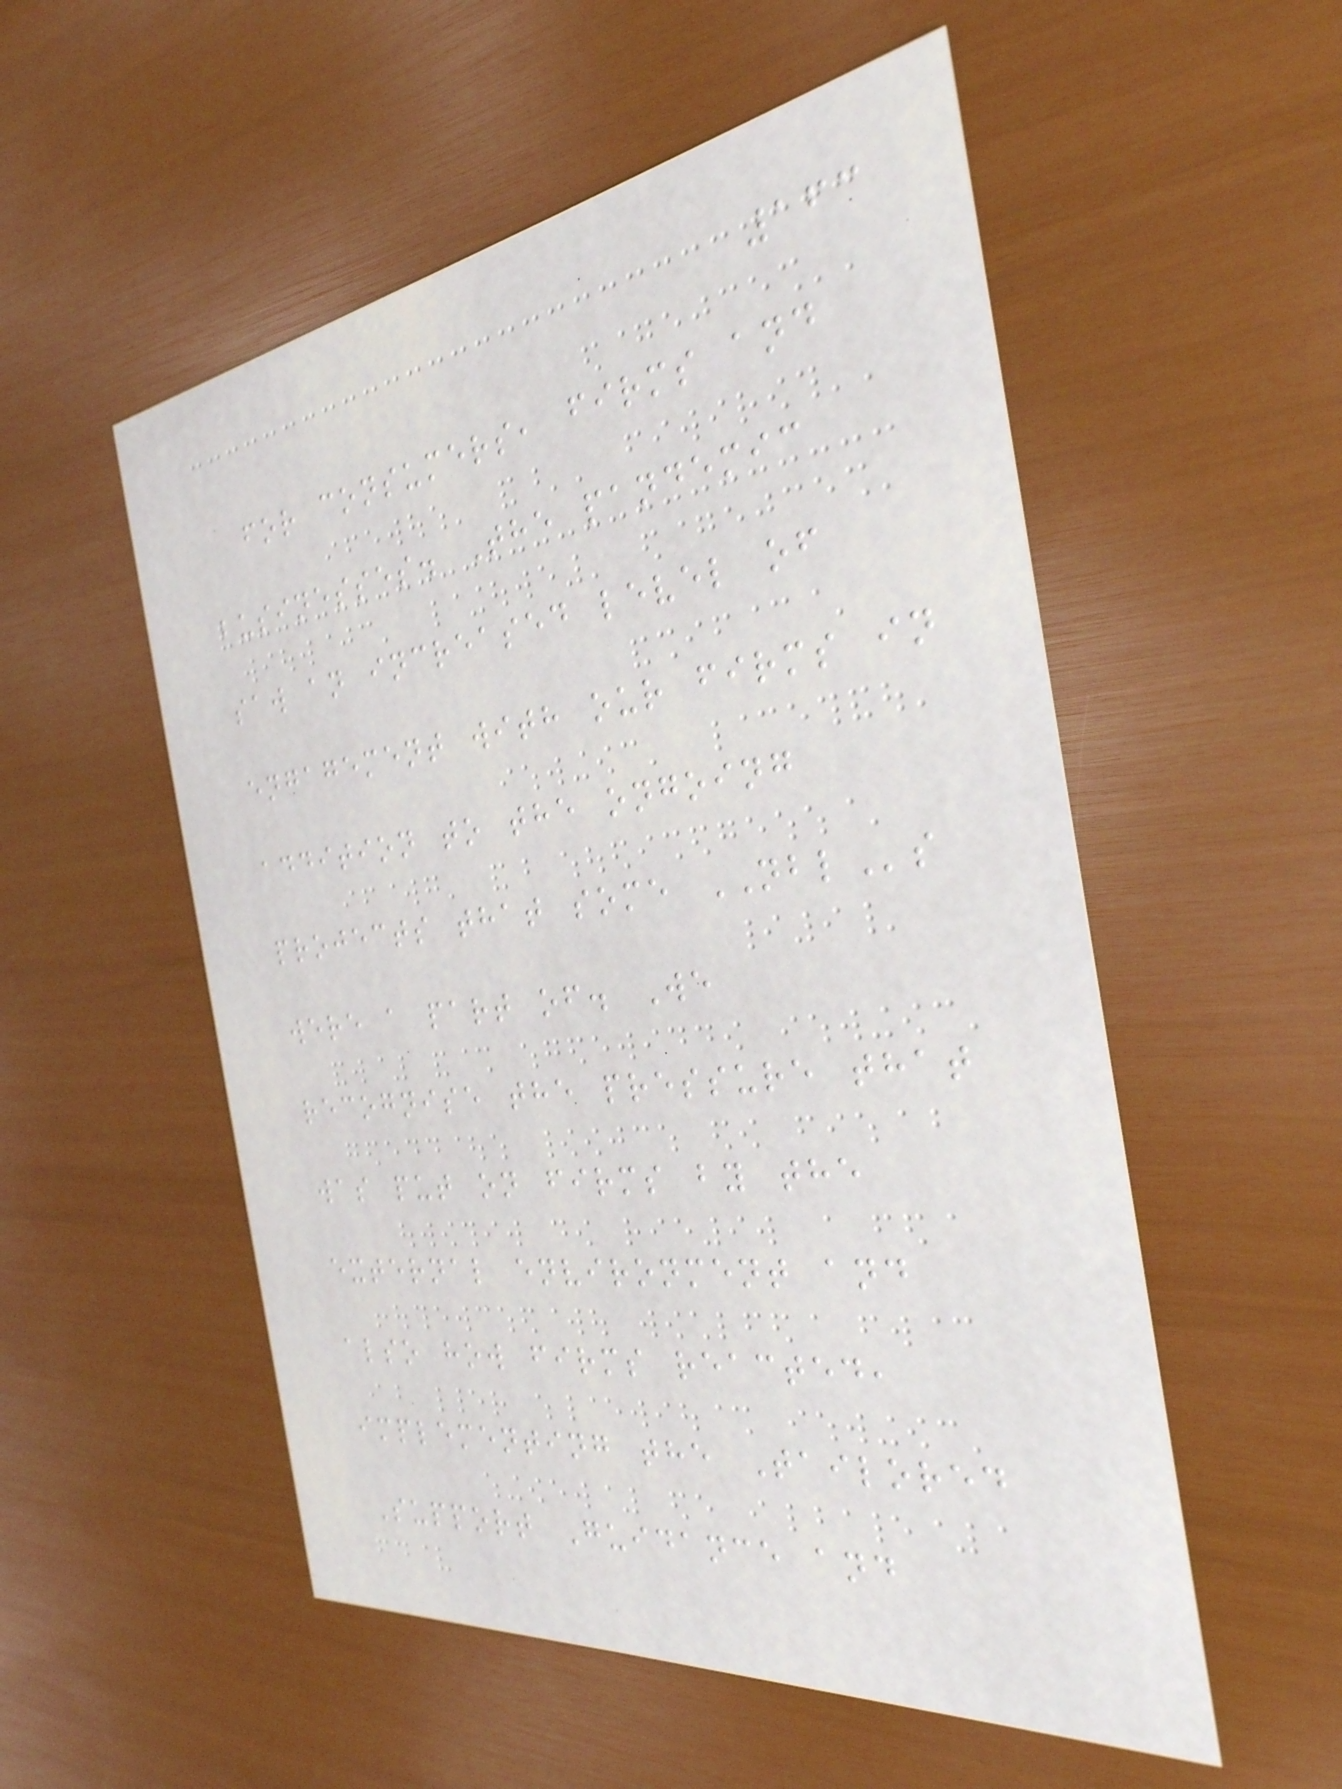163
for consumers, firms and
businesses. The pandemic
saw an increased level of
engagement with our firms in
addition to the ongoing
projects that some NBLs
were a part of. We
recognise the pressure that
was put on firms by the
external environment and
also how firms reacted,
implementing the Tailored
Support Guidance and
